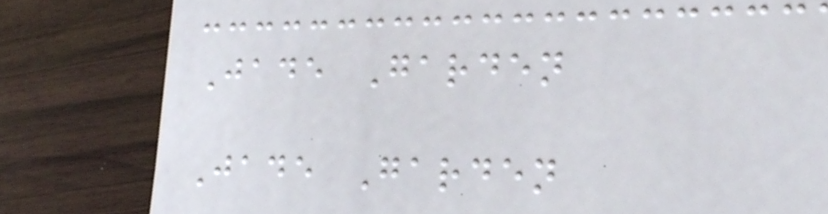Jade Garden
Jade Garden
